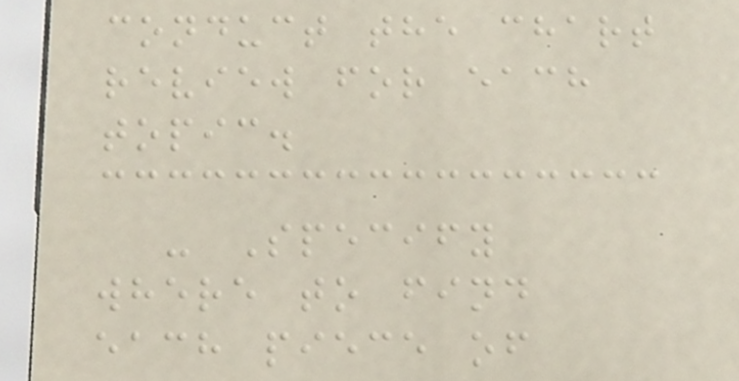conduct the chart
review for each
topic.
- Specify
where to find
each piece of
